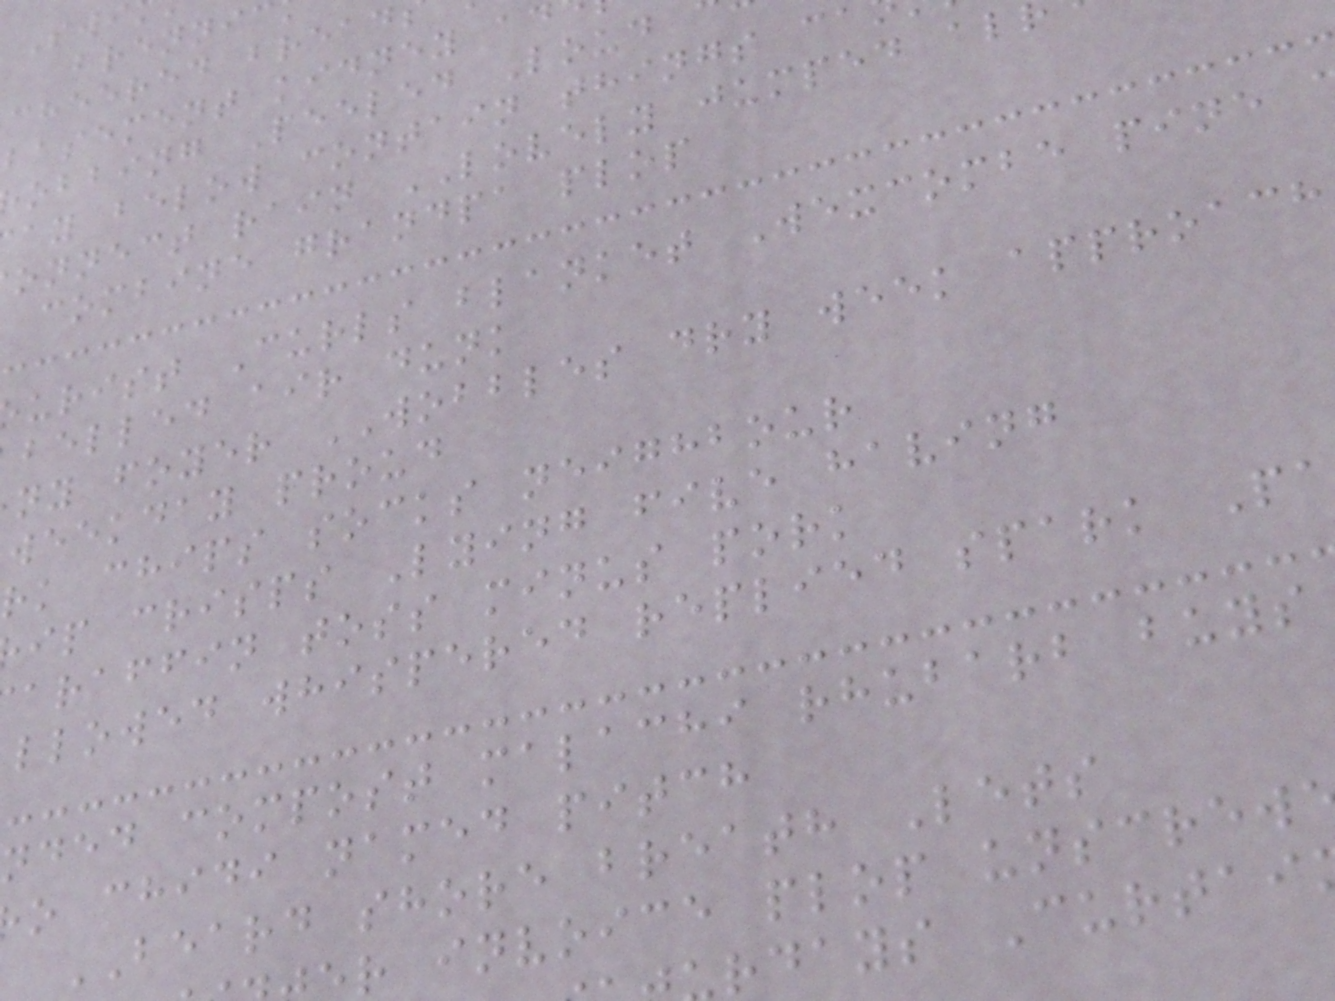brenni
cheered bread
basement kidney ad
obbing Peeled Loud
ay below contain things ca
onnect rain LOVELY jumped al
combine grandpa plop
urist Curls blanket Wexcombe pine
belled air dunk
ny foyer WOBBLES dry week approach
weekday proud
rk chips socks neighbour
ip crisps Lying five having
araffin toss minus pork
llowed whispered replied spark Pa
nded compost malachi rhubarb buys
o chidi named pitch
BEARD shore breath Lets
r invoice plop unscrew
rdays Curtai
